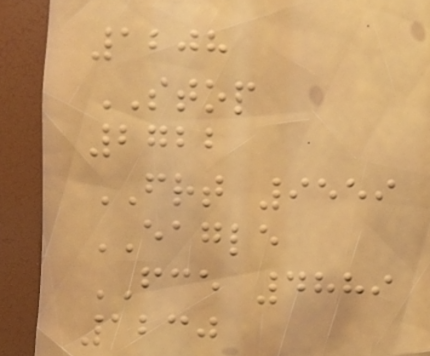1208
STOP
2722
FRT 9559
EAGLE
FCE 4889
1230
